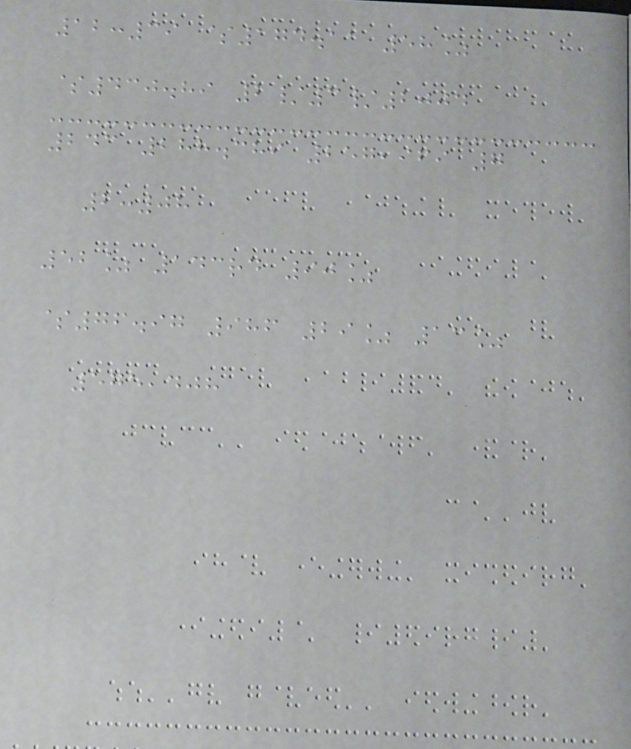12:39 $174.11 58%
$430.89 2/3/2004
243 288.389 257,969 7
2:08
52% 143rd 90%
$76.97 986 29% 13%
575,408
